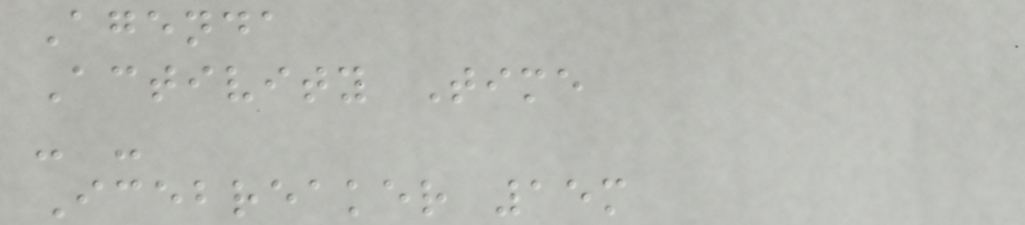Agenda
Activity Time
- -
Icebreaker 15m
